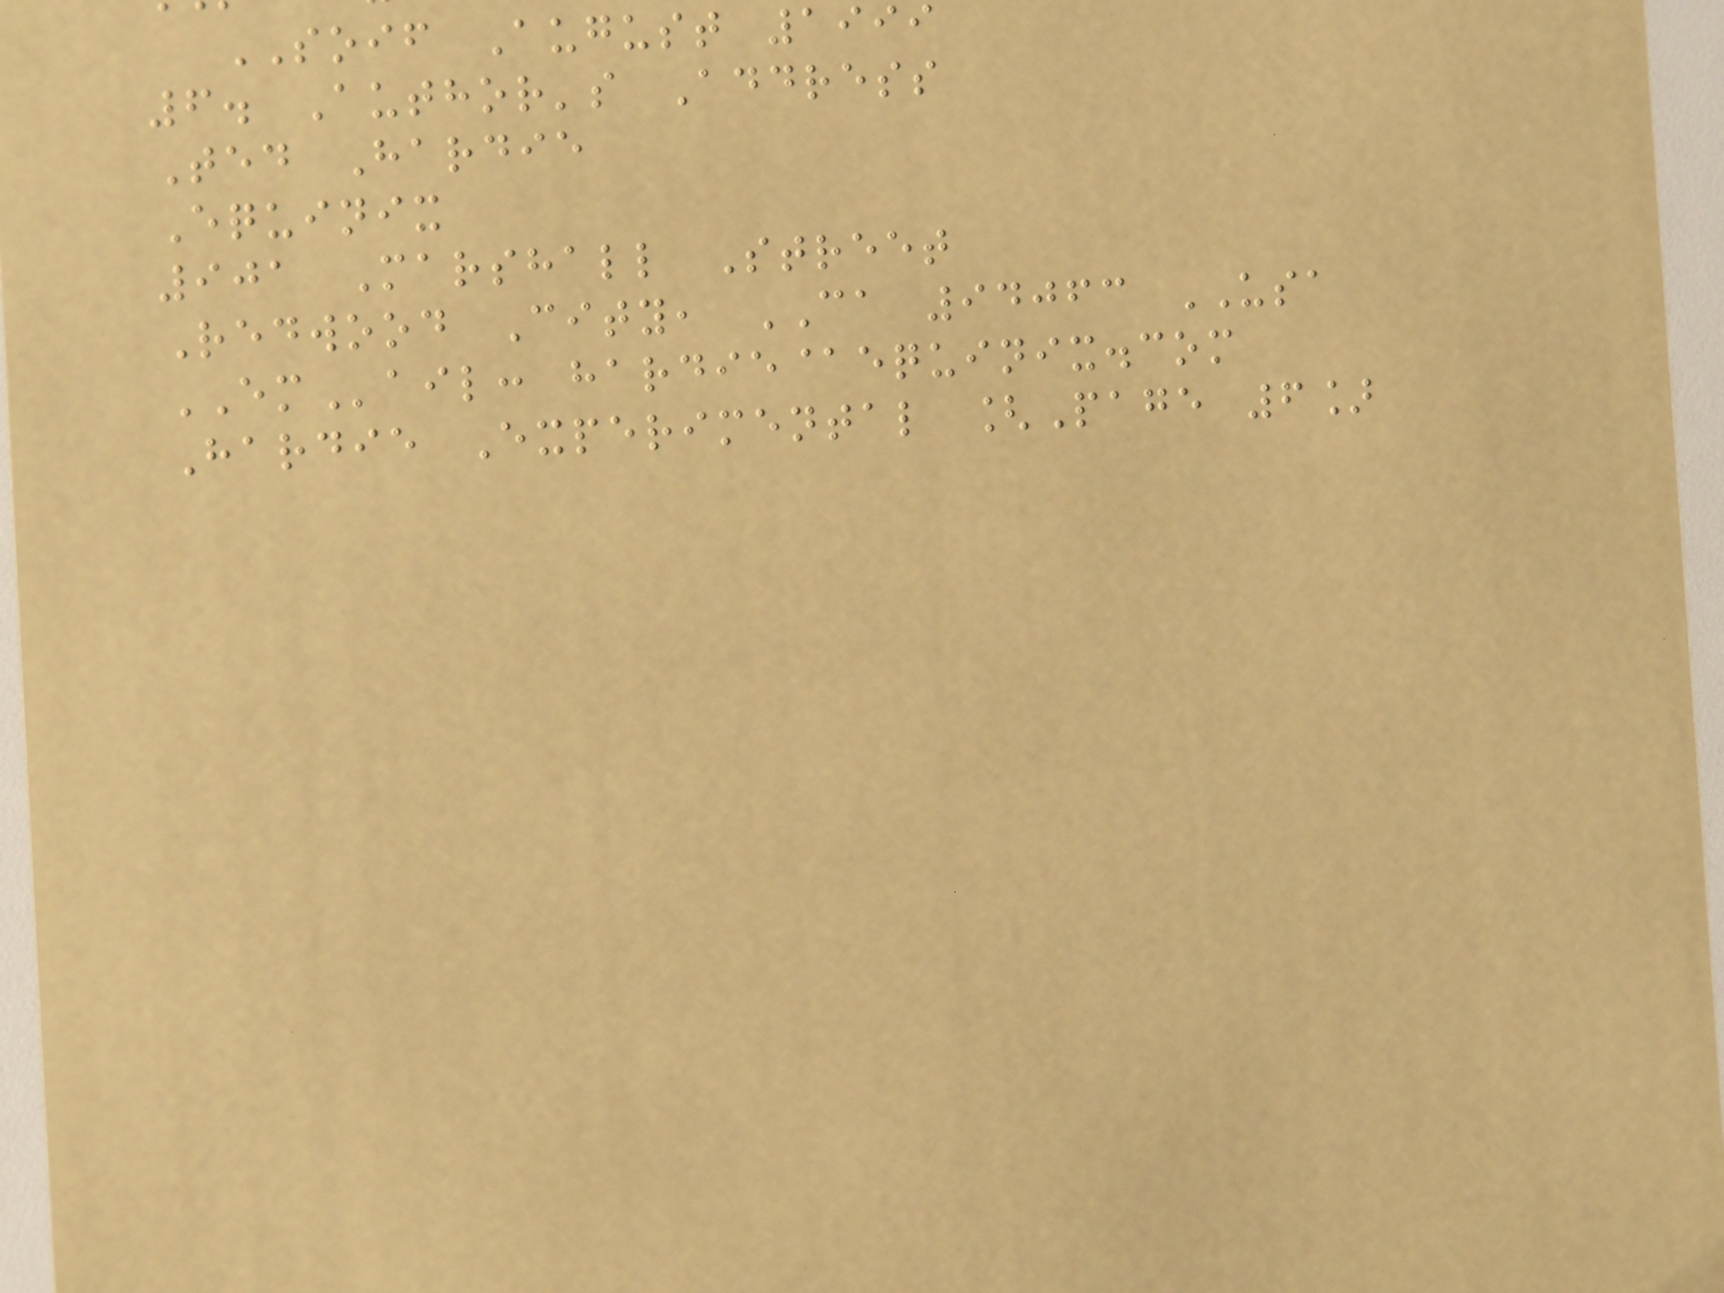SOIF August 1999
6. Author's Address
Ted Hardie
Equinix
901 Marshall Street
Redwood City, CA 94063 USA
EMail: hardie@equinix.com
Hardie Experimental [Page 6]
